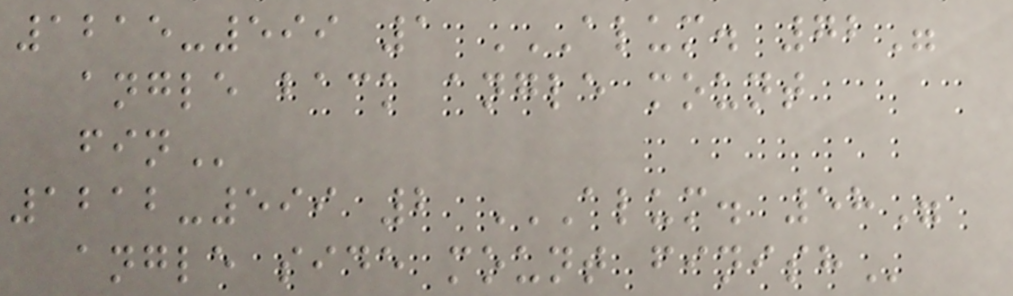1215-599 1 ALUM. 72"
ANGLE BACK ANGLE MOUNT
FIN
1212-599 2 ALUM. 58"
ANGLE SIDE MOUNT FINISH
